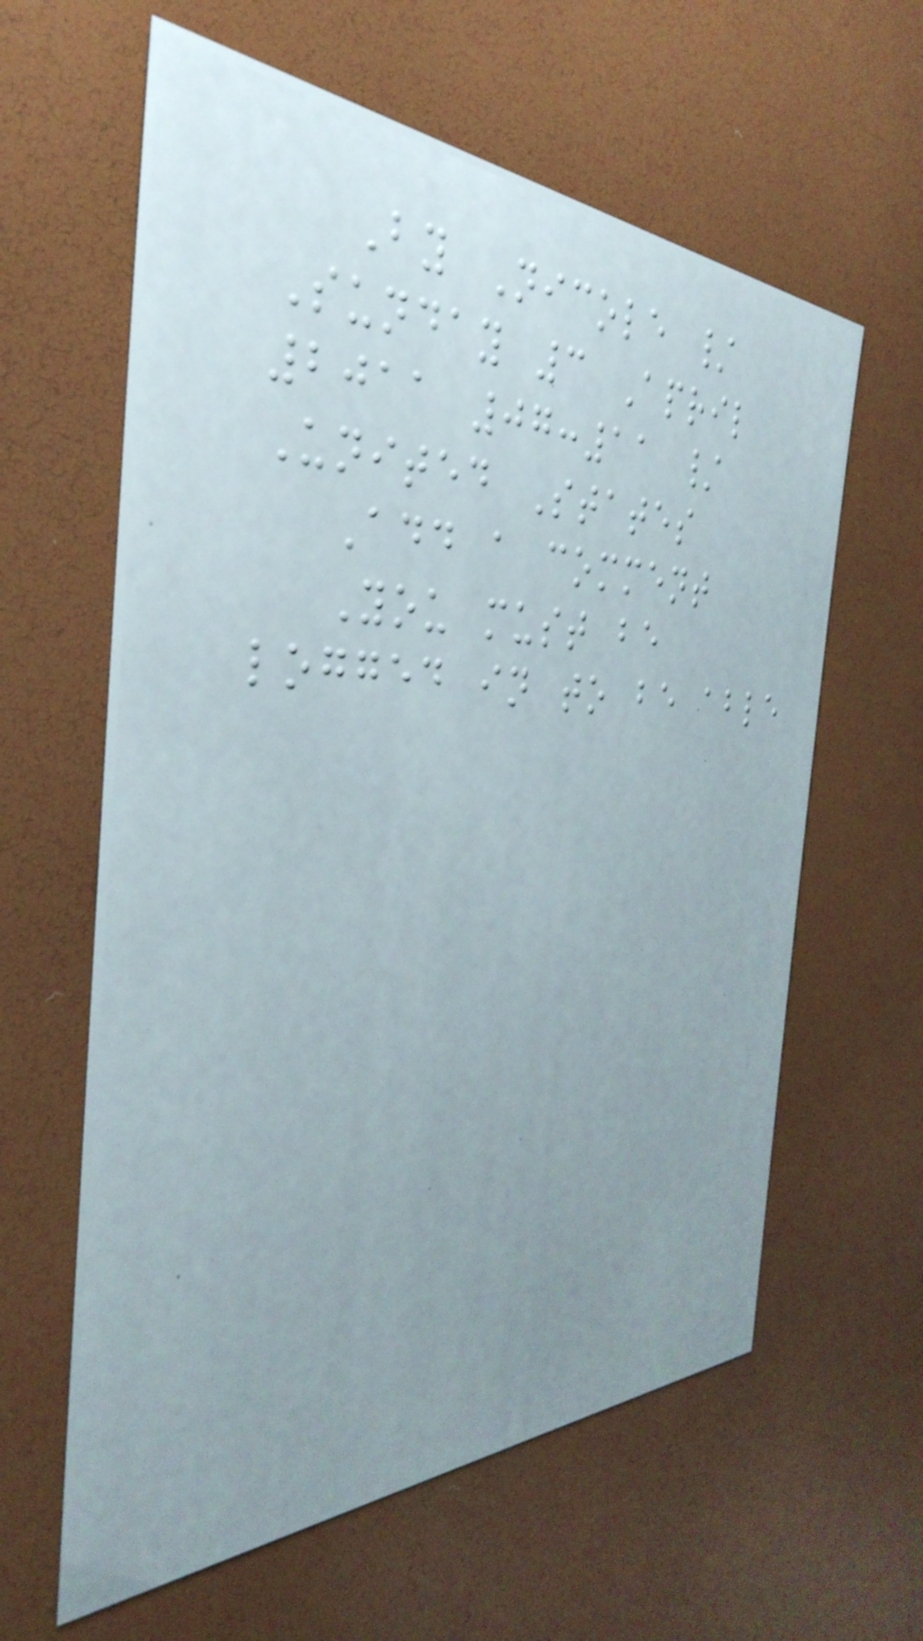By Nicole /
Sunday 3 April
2011 07:11 /
United States
Add a comment
You must be
logged in to be able
